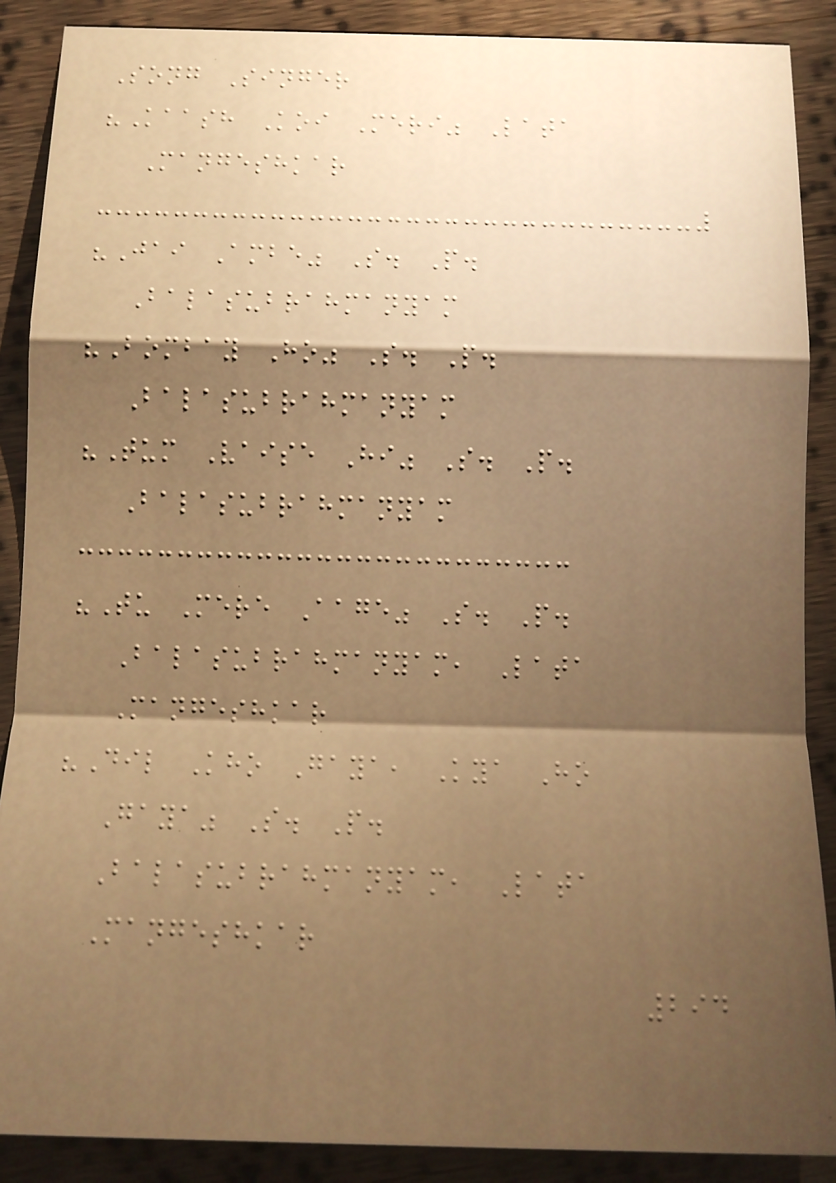Song Singer
"Kaash Koi Meri" Lata
Mangeshkar
"Jai Ambe" S. P.
Balasubrahmanyam
"Bombay Ho" S. P.
Balasubrahmanyam
"Tum Vaise Hi" S. P.
Balasubrahmanyam
"Tu Mere Aage" S. P.
Balasubrahmanyam, Lata
Mangeshkar
"Dil Kho Gaya, Kya Ho
Gaya" S. P.
Balasubrahmanyam, Lata
Mangeshkar
294
